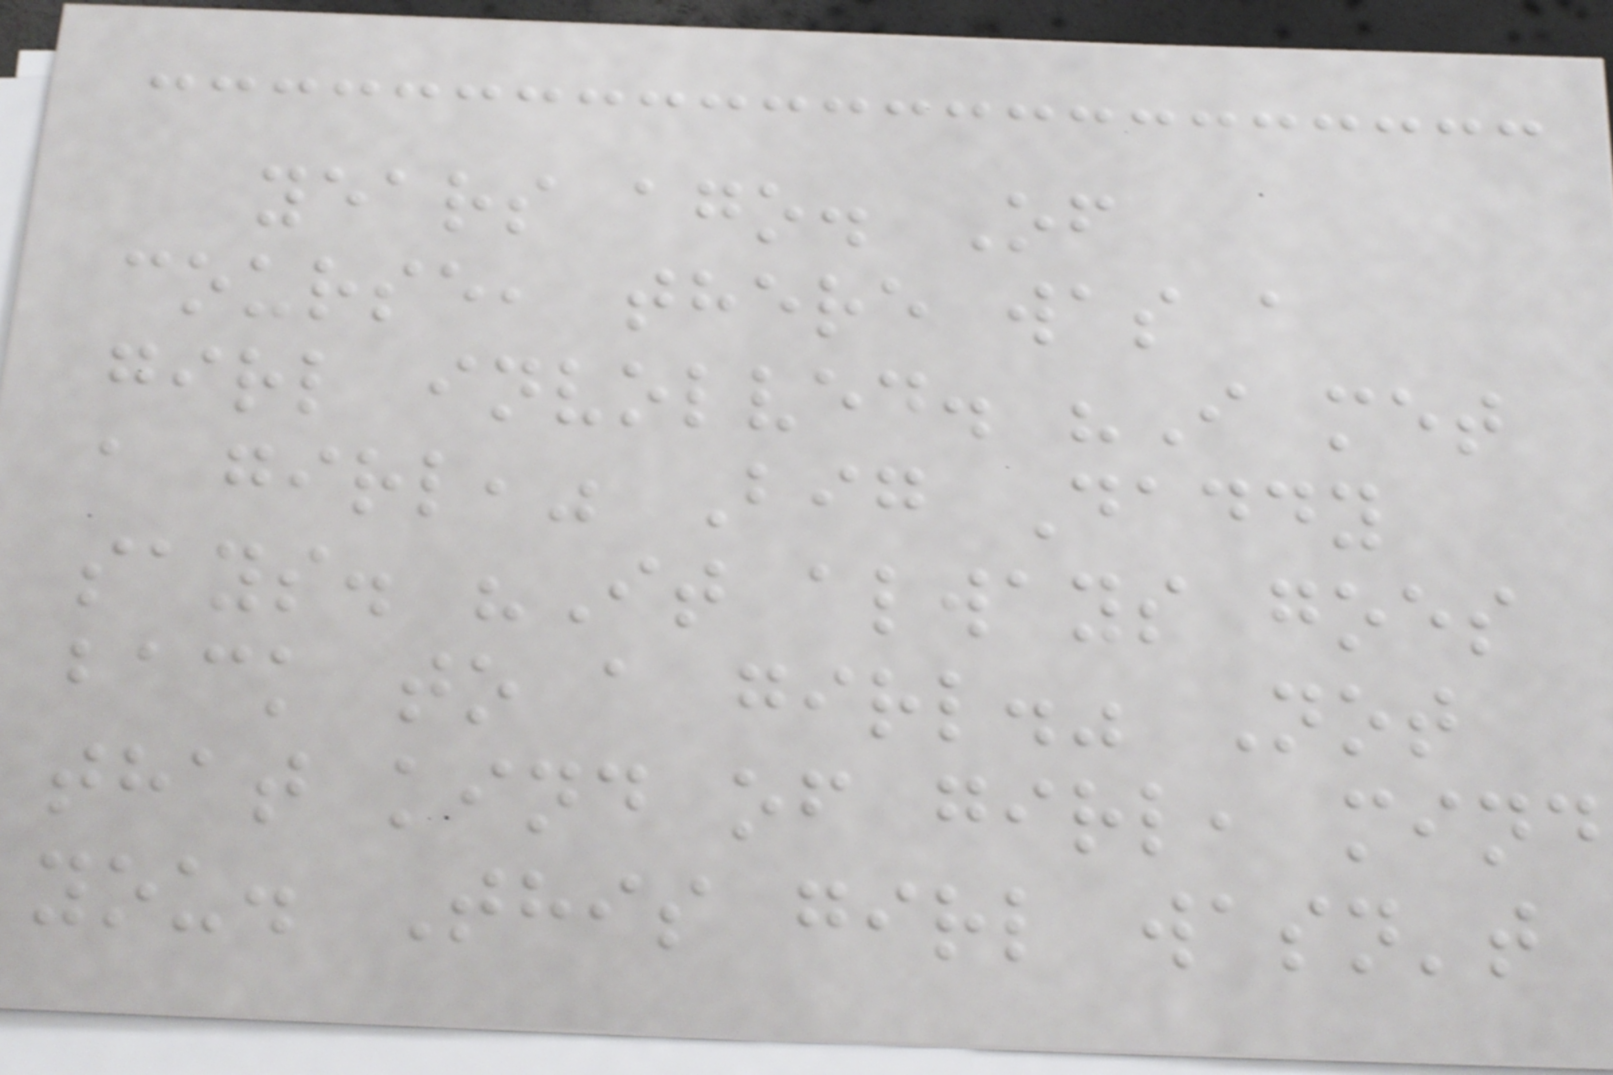years ago. Of
course, there was a
girl involved. "I met
a girl," Big Daddy
says. "It always goes
back to a girl." Not
that kind of girl, mind
you. This girl wasn't
